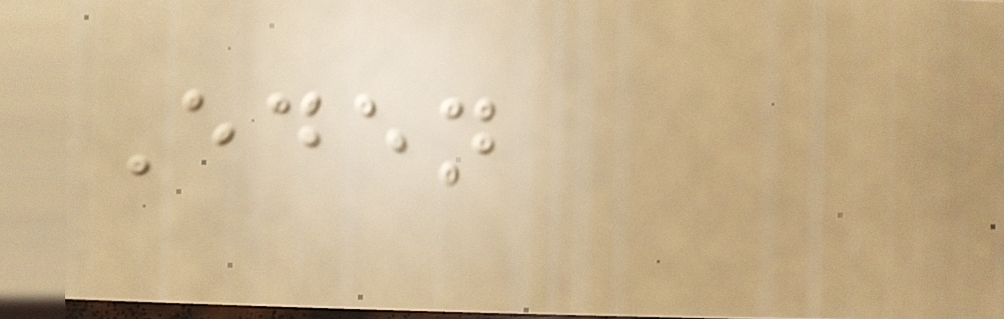Eden
